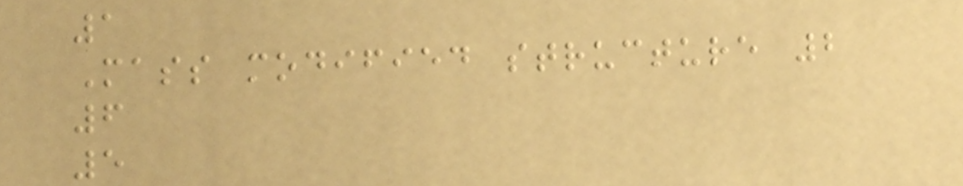1
Mass modified structure 2
6
5
